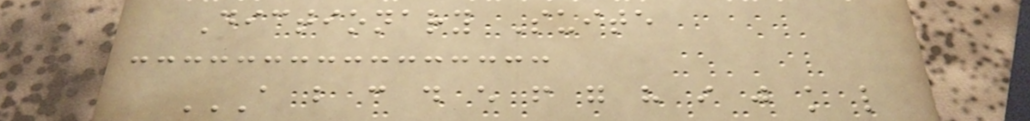Dictionary Suite
A B C D E F G H I J K L
